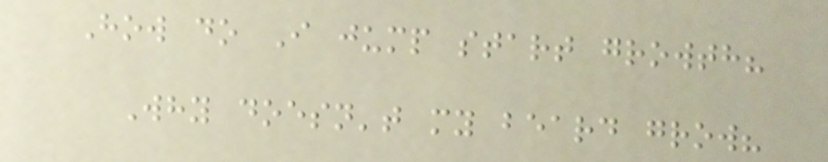How do I jump start growth?
Why doesn't my beard grow?
